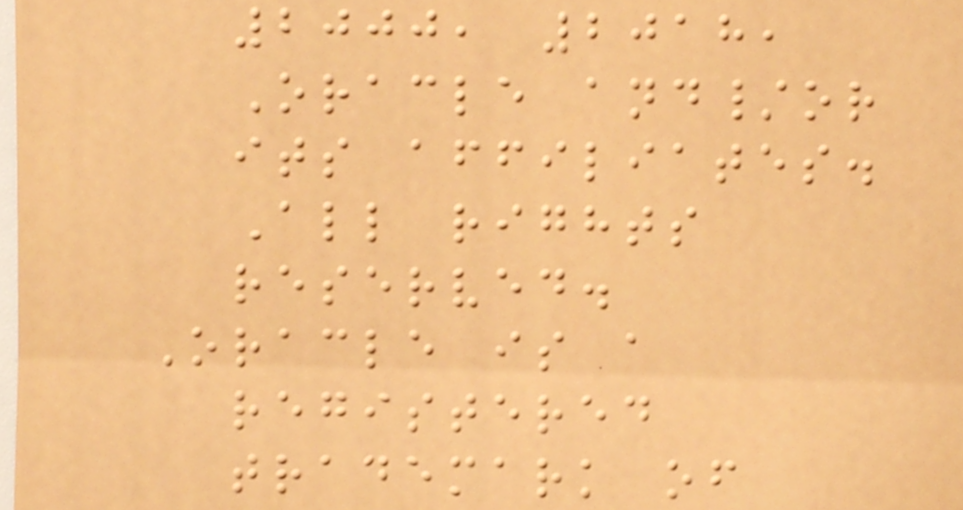2000, 2018,
Oracle and/or
its affiliates.
All rights
reserved.
Oracle is a
registered
trademark of
